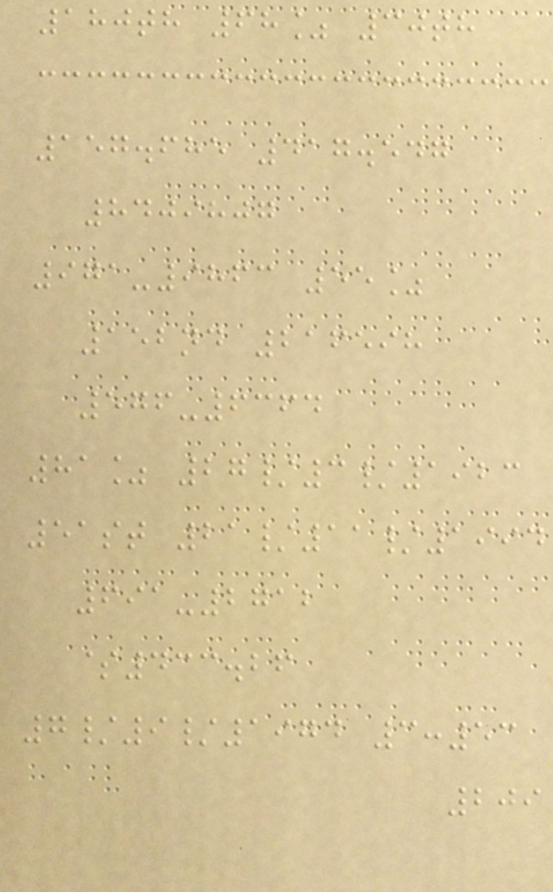180th 68% 30th
157.685 417.547
8409807
971-9863 55%
152nd 216598
576-6364
81% 27/3/1923
51st 21/11/1994
691-2712
$433.26
7/9/1974 3:53
209
